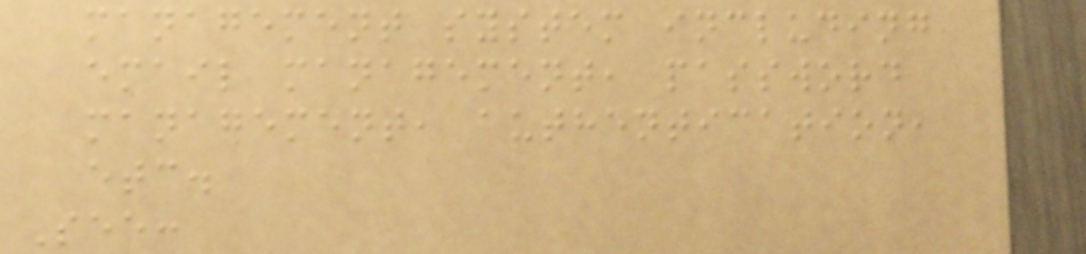management system including
email management, password
management, authentication,
etc.
See:
